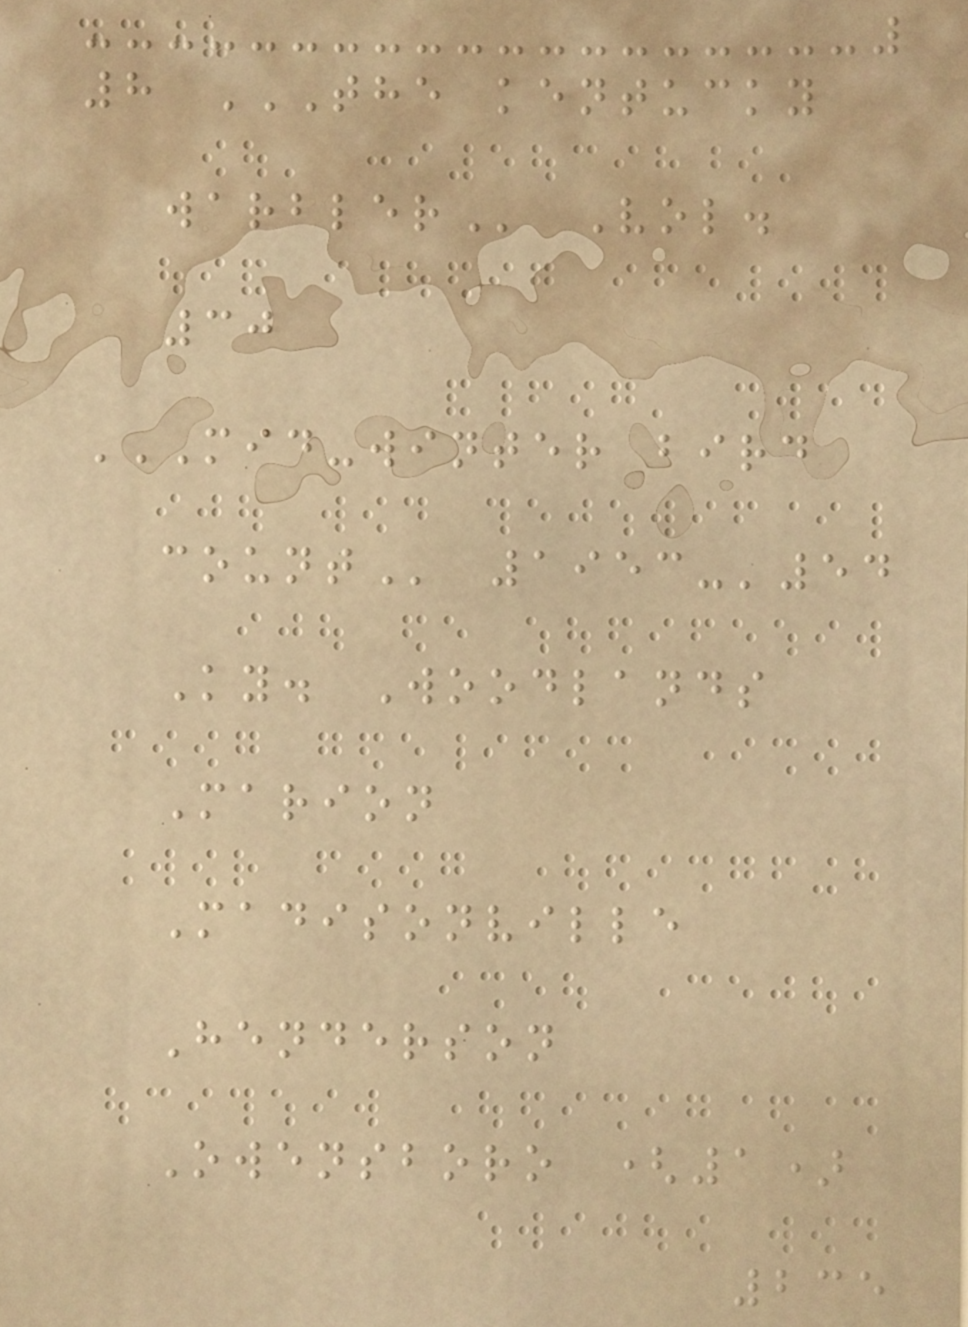8 THE KENTUCKY
WARBLER Vol.
30
MID-WINTER BIRD
COUNT 1953-'54
Ky. Woodlands
Marion
Madisonville
Henderson
Owensboro (1)
235
